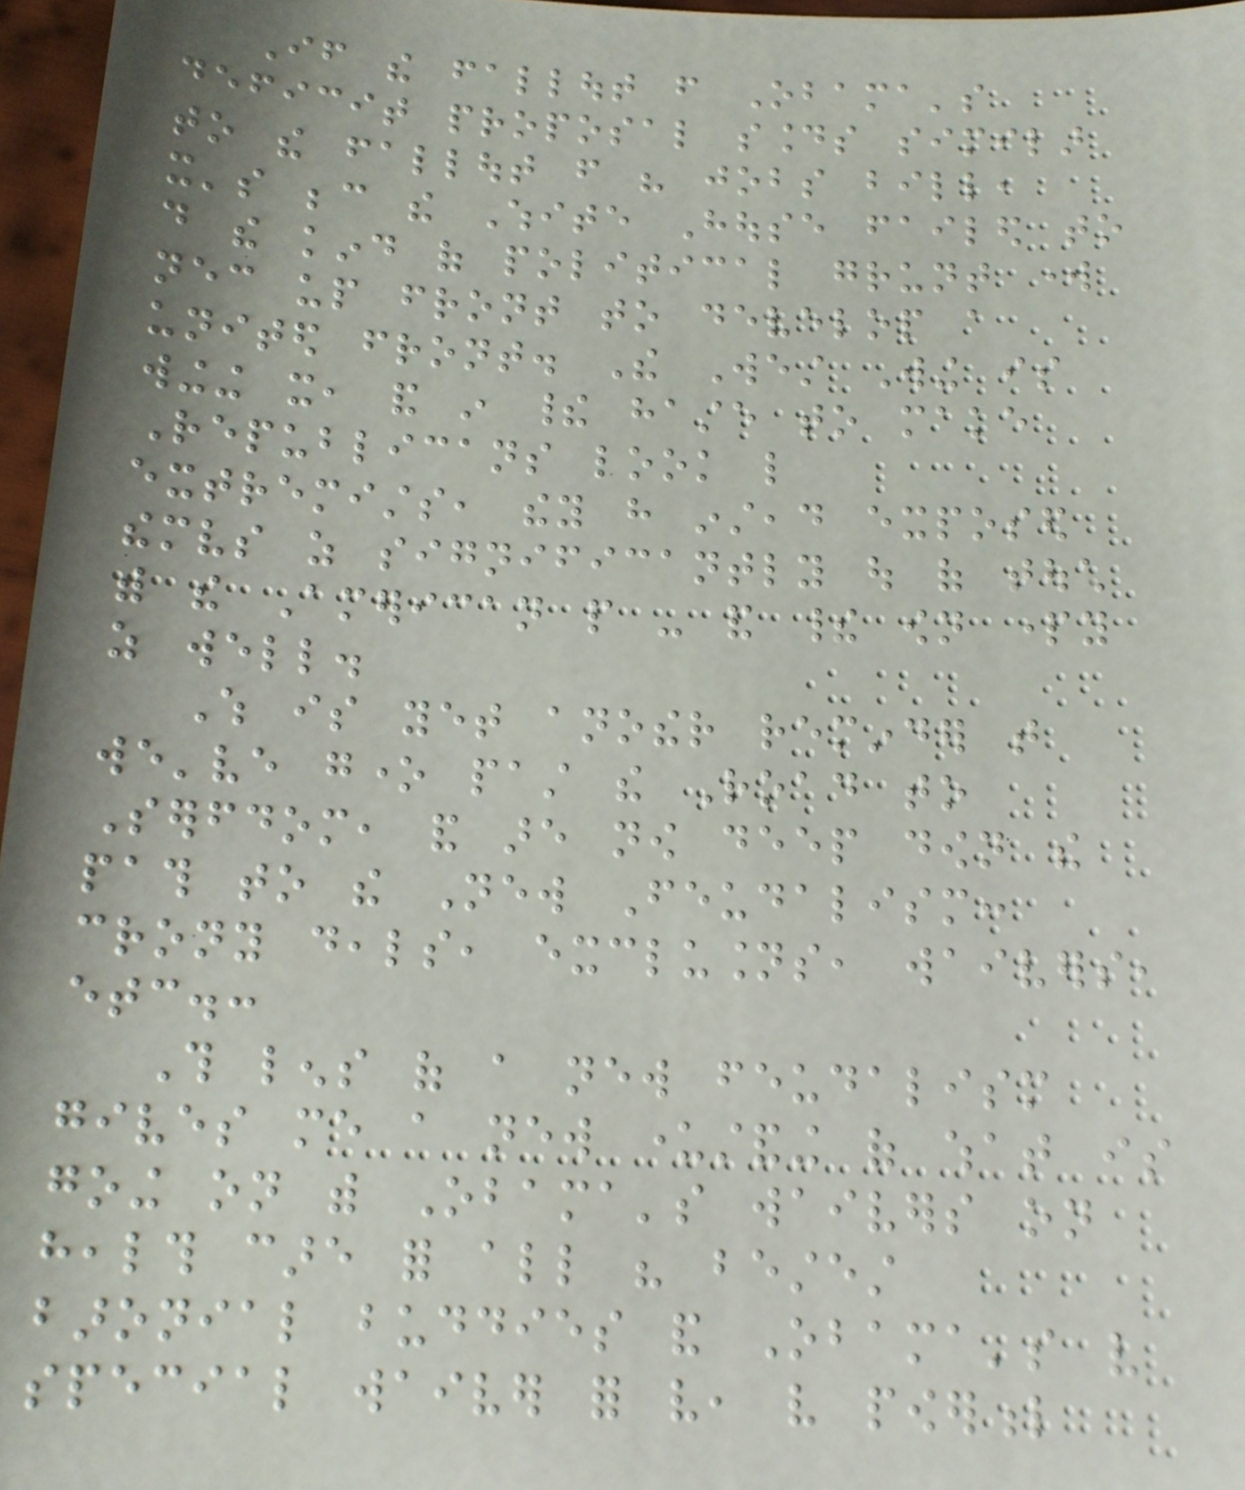If the fallout from Obama's
deficit proposal sounds similar
to the fallout from his jobs bill,
it's because the White House failed to
do the kind of political grunt work
necessary up front to develop a
united front. The West Wing is
winging it, and in their haste to make
Republicans look like
extremists, they have instead exposed
themselves as significantly out of touch
with the American people - and their own party
as well.
Which is yet another reminder that
we've gone past the Road to
Serfdom, and are now deep down the
path to the New Feudalism:
crony deals, exclusions, waivers,
etc.:
This lens of a new feudalism
gives me a new understanding of what is
going on with Obama's waivers on
health care for all his bestest
baronial buddies and Obama's very
special waiver for very, very powerful
